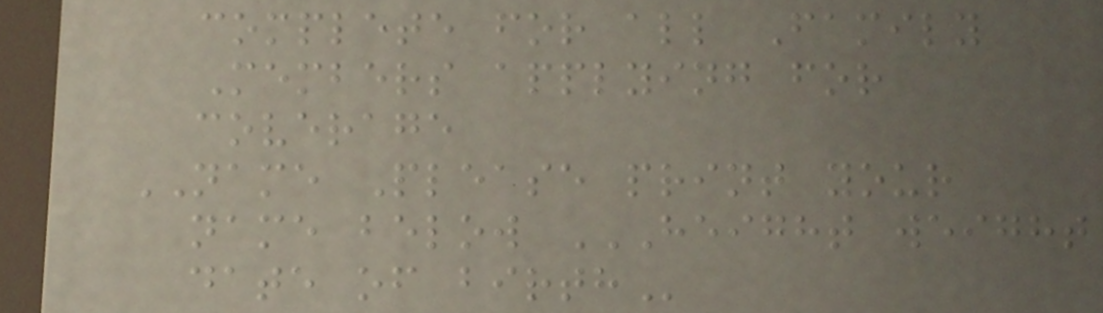complete for all Family
Members applying for
coverage
NAME Please print your
name below HEIGHT WEIGHT
DATE OF BIRTH
